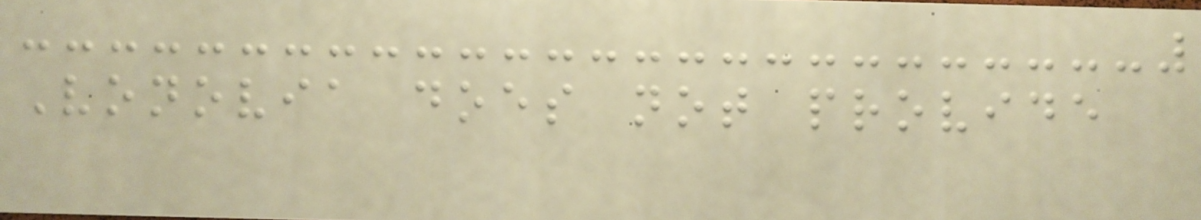Vonovia does not provide
